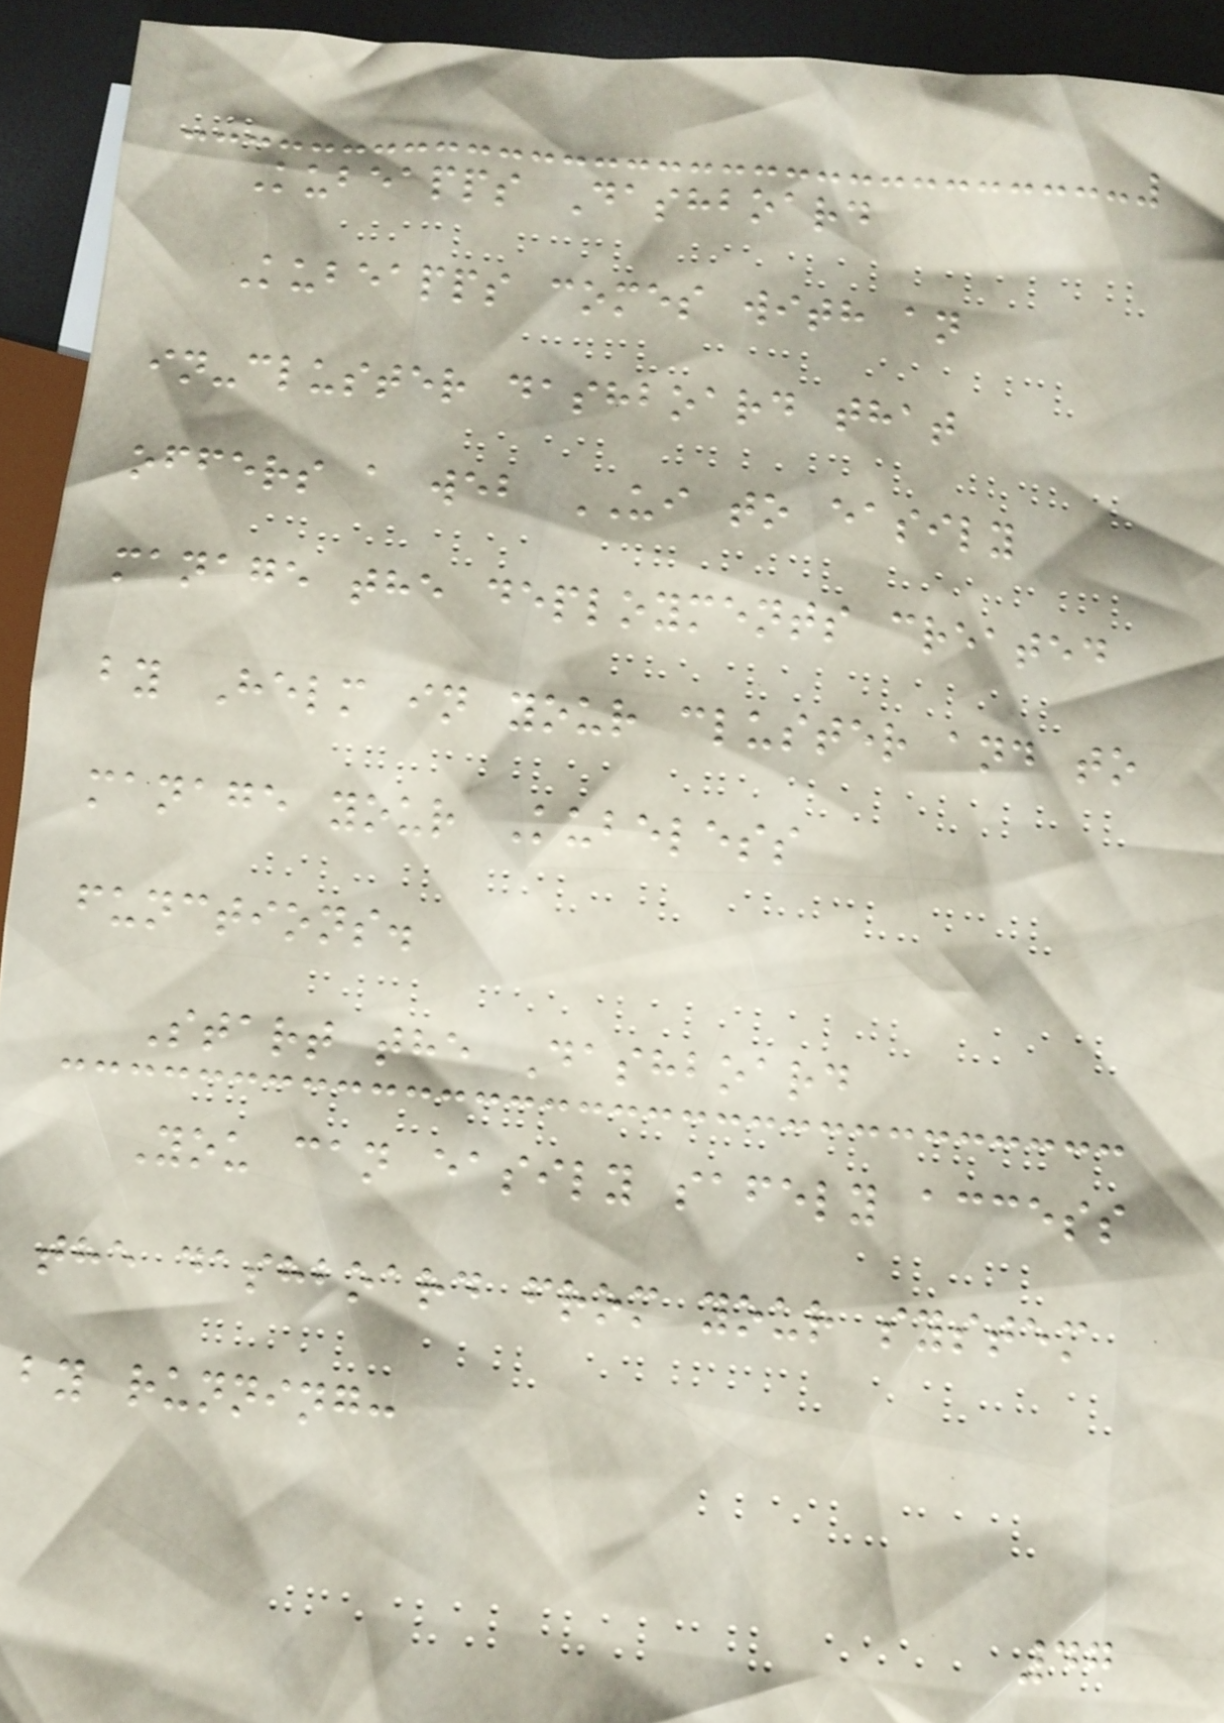Kubeapps Dashboard
Kubeapps comes with an
in-cluster dashboard that
offers a web UI to easily
manage the deployments created
by Helm in your cluster and to
manage your Kubeless
functions.
Start the Dashboard
You can easily safely access
the dashboard from your system
by running:
47
